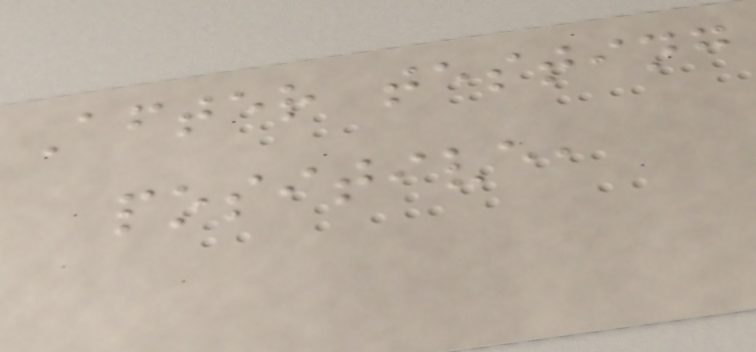After testing
positive,
